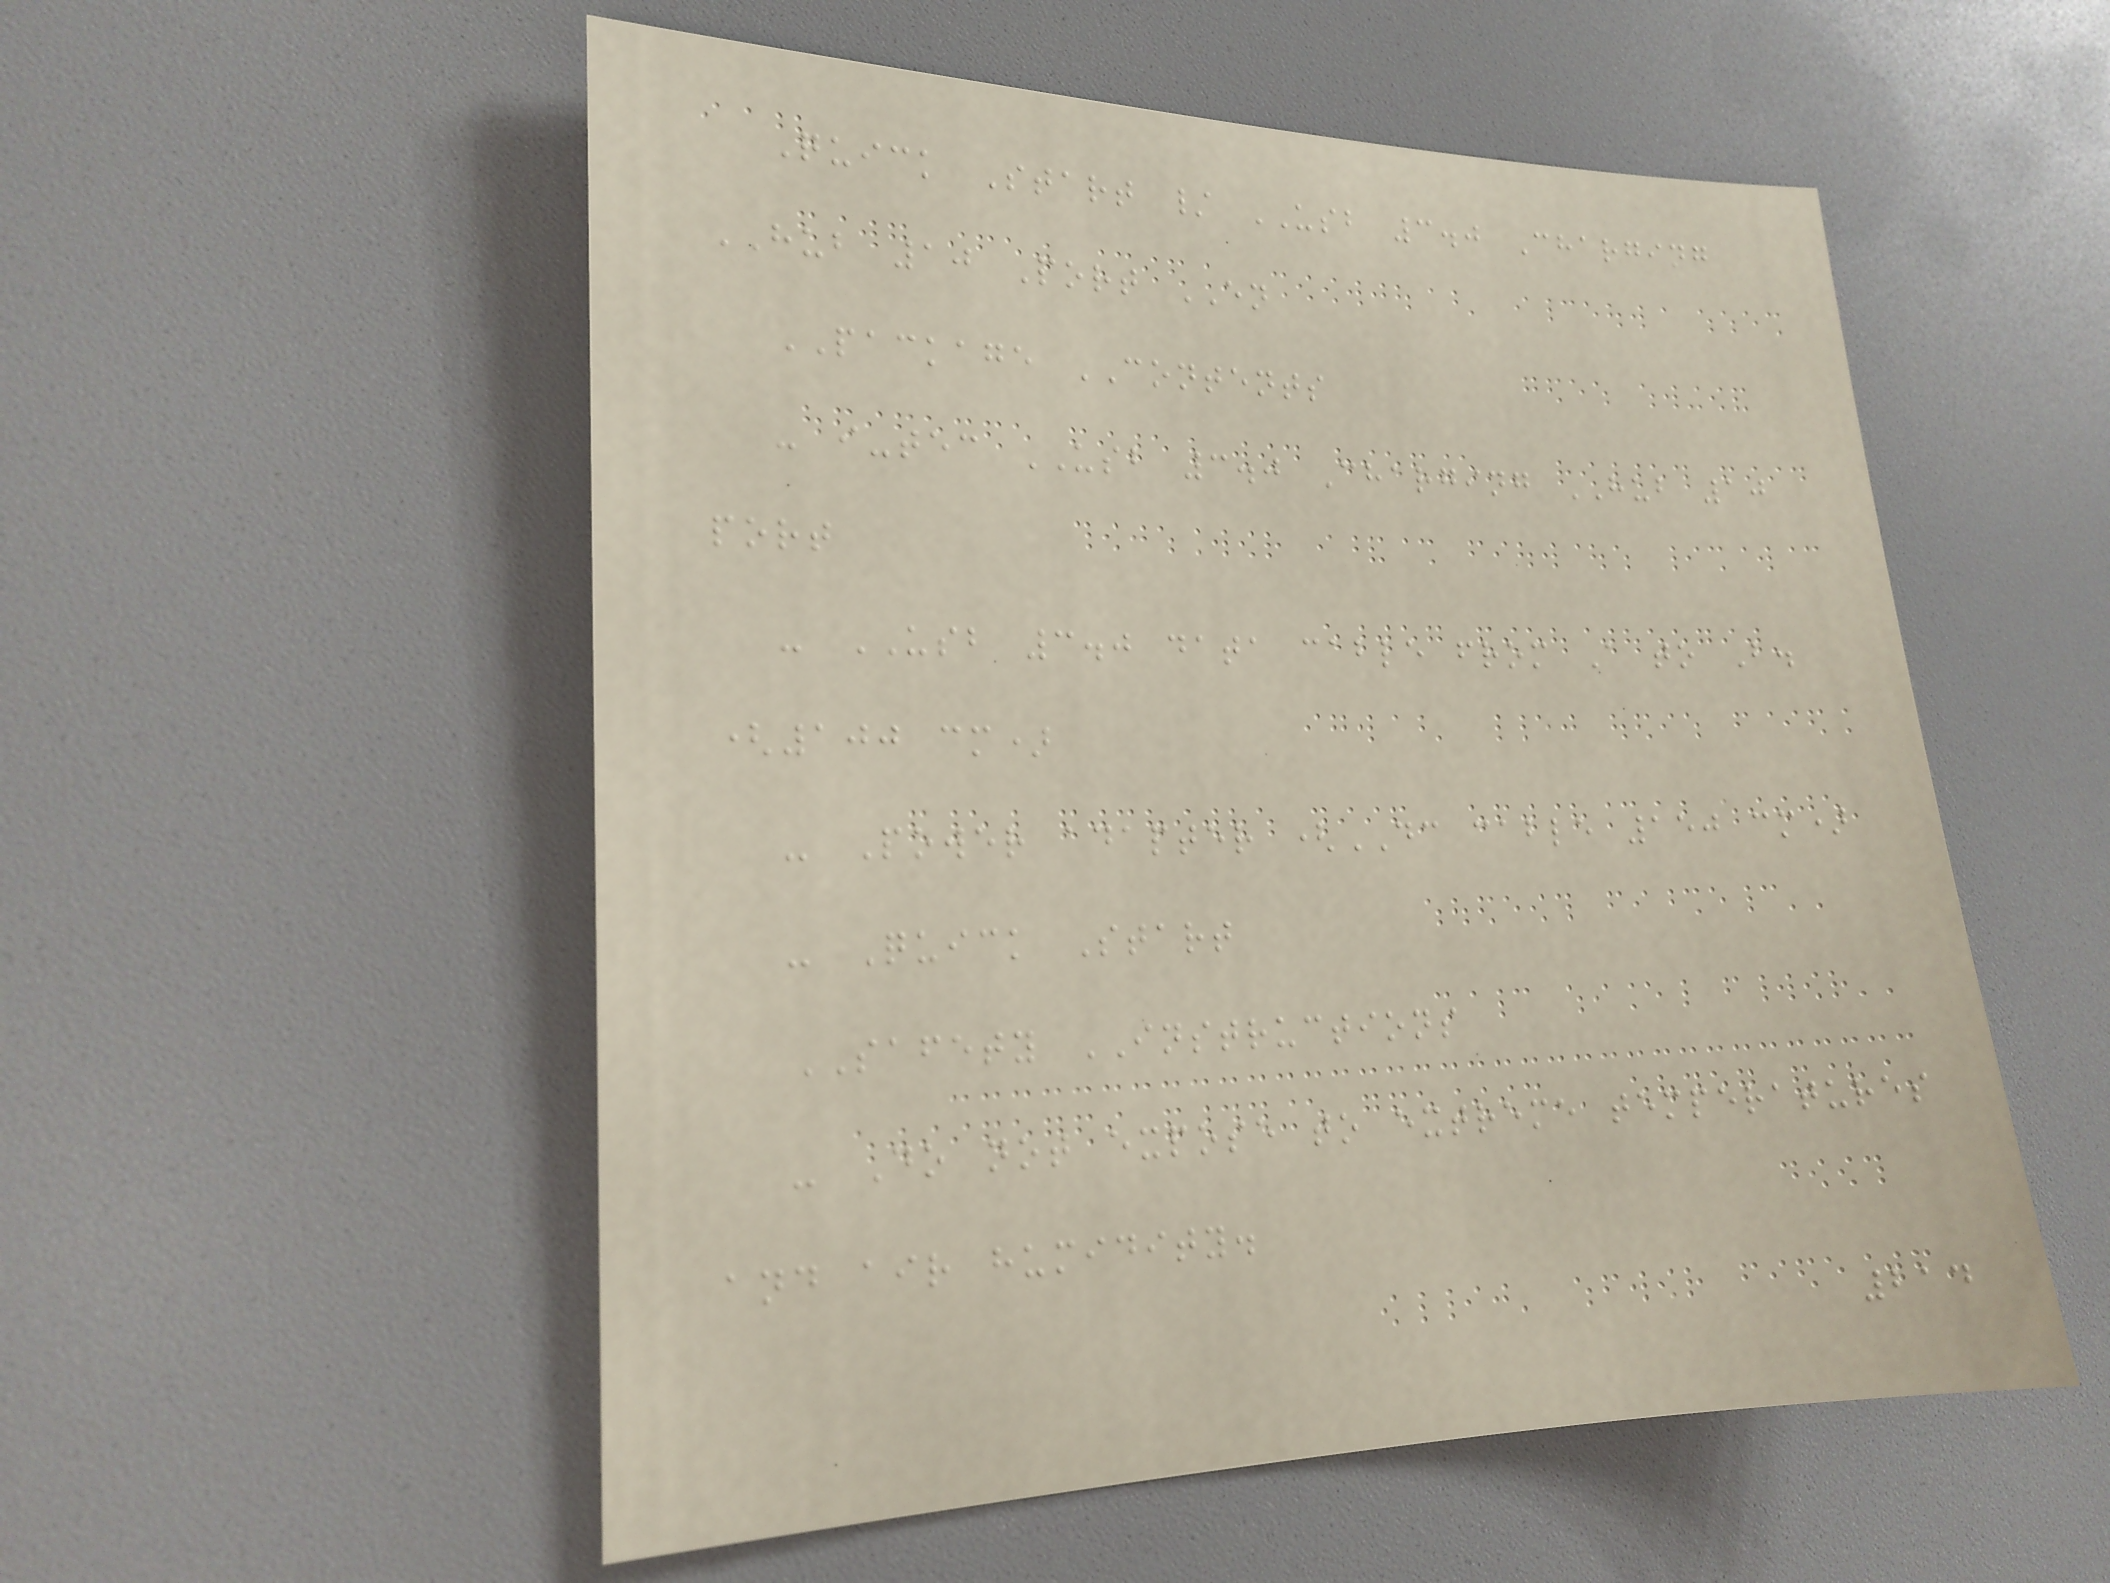Quick Start / USB 3.0 Charging
HUB 10 Port EN
PACKAGE CONTENTS
- i-tec USB 3.0 Charging HUB 10
port
- USB 3.0 data cable from A to B.
(100 cm)
- Power adapter (DC cable 150 cm)
- Quick Start
SAFETY INSTRUCTIONS
- Do not expose to extreme temperatures
and air humidity.
214
